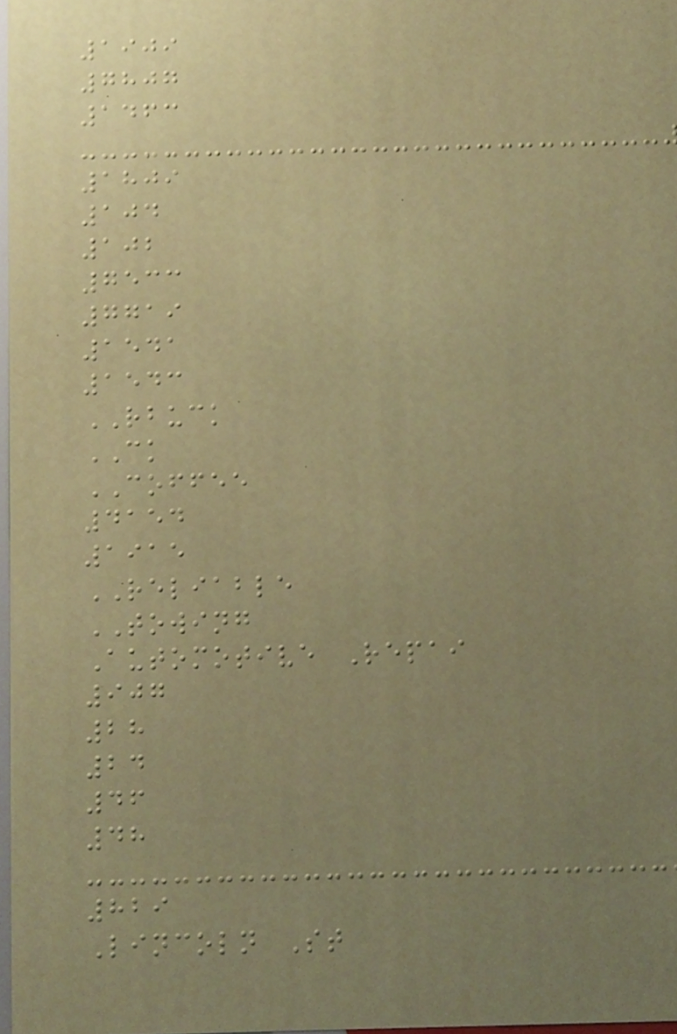1909
7807
1463
1809
104
102
7533
7719
1541
1543
RBUCK
CK
COFFEE
4154
1915
RELIABLE
TOWING
Automotive Repai
907
28
24
46
48
829
Lincoln St
